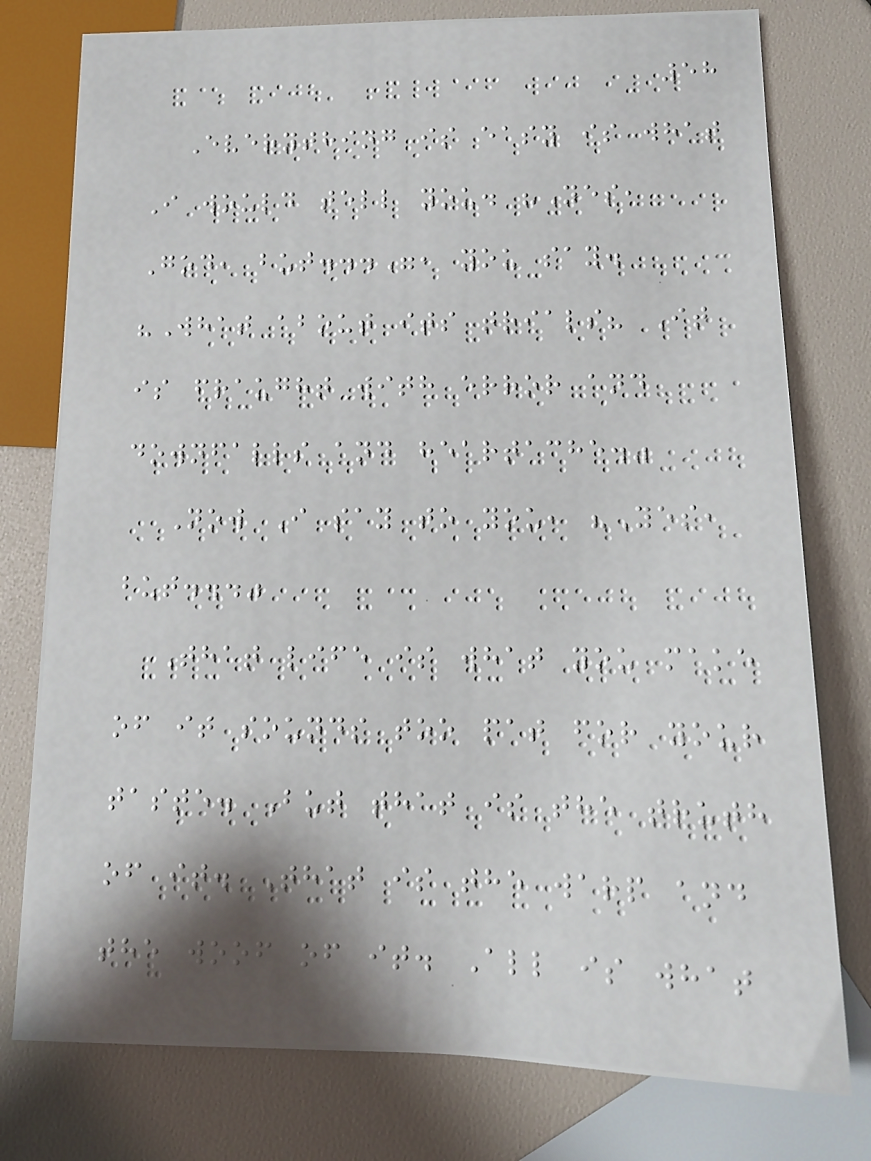58
Everything is easy is what
I would tell you. "Yes,
God, but...", you say.
"What about its trials? It
is fraught with error and
downfalls and heartache."
Now I say to you, "Yes,
but..."
That life is what you make
of it sounds too pat for your
taste. But that is the truth
of it. That is the warp and
the woof of it. All is what
